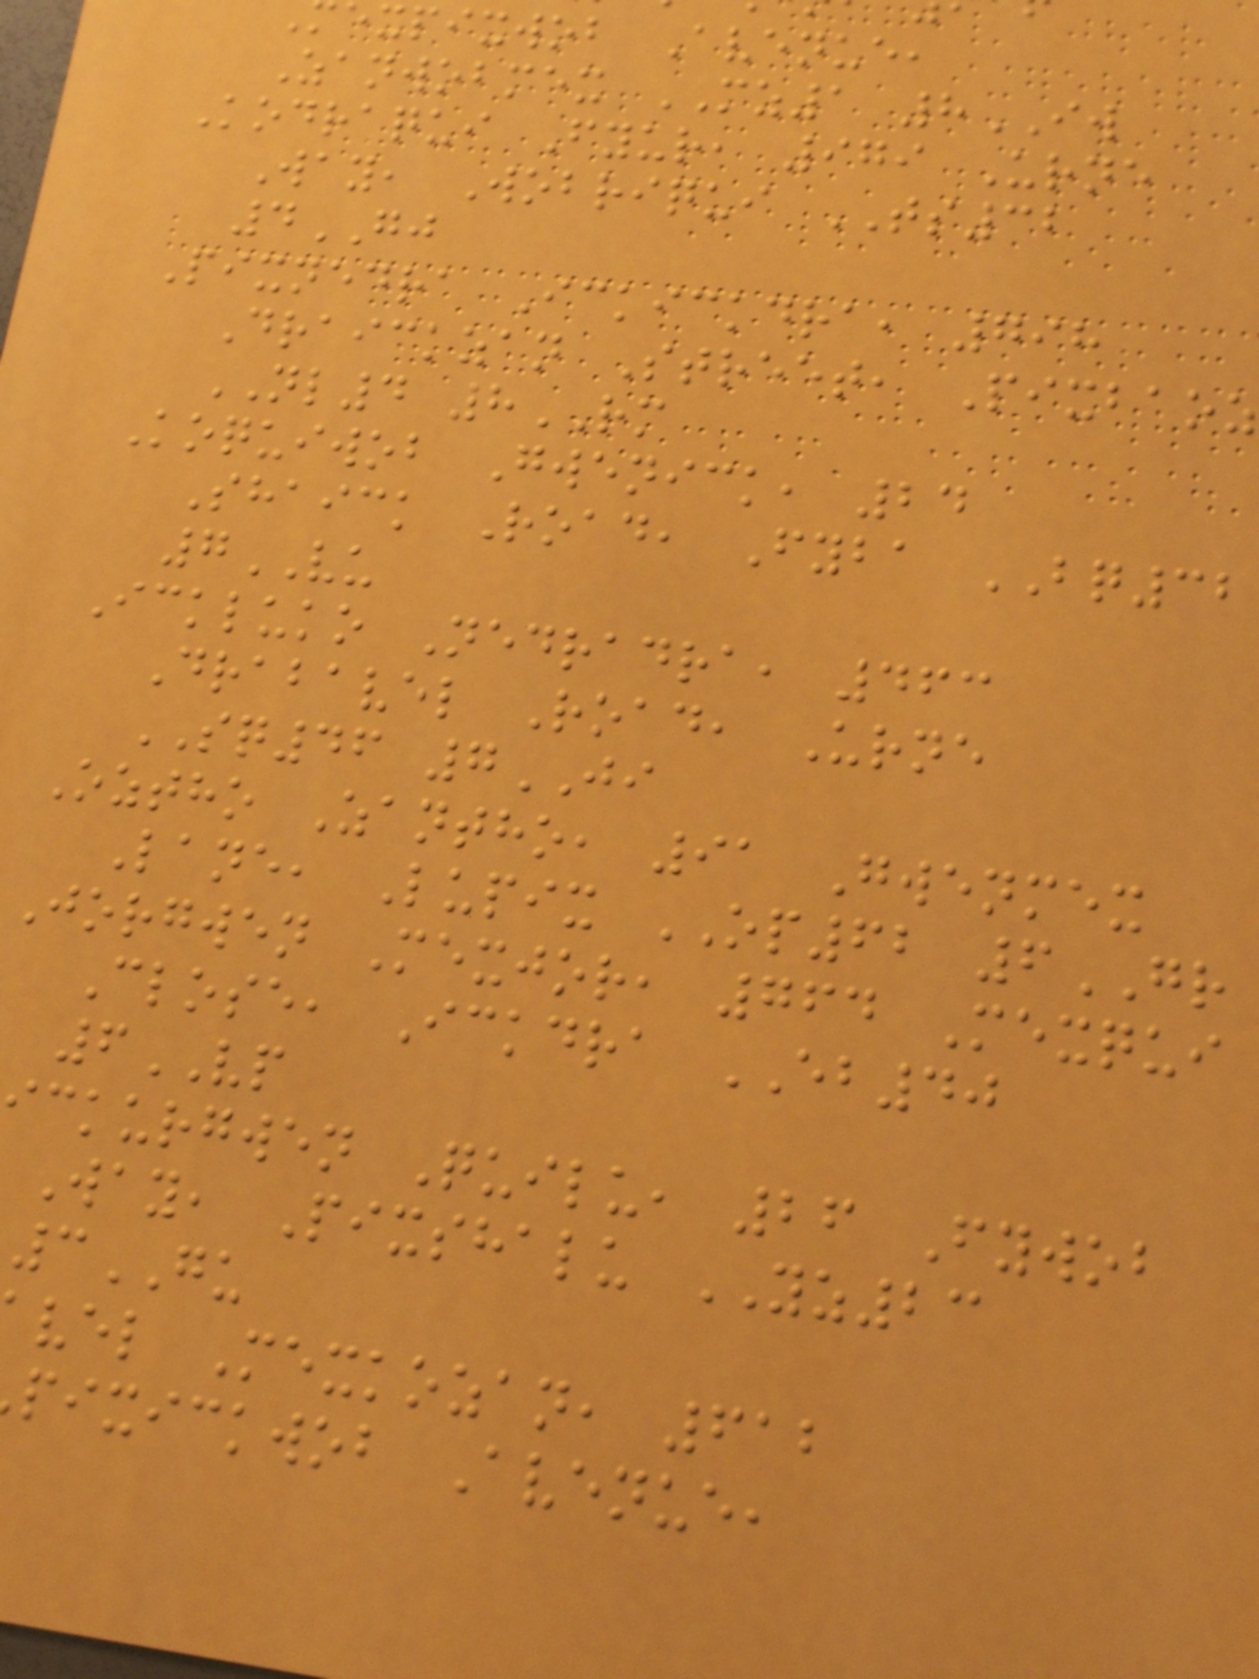expixwob Avenue,
Zanwobmex MZ1 8IW
Kodraqui Fyur, 979 Urne
Way, Wobriqui TS32
4GJ
Pixnedra Ickickdra, 798
Draickzan Street, Pixbaoz
NL4 8RM
Koquiwob Gwenick, 24
Shaick Road, Fyba BQ32
7VU
Ickluko Nedradra, 463
Drabavel Road, Urne
SQ46 7JI
Oztho Zantho, 91 Gwenmex
Lane, Lupix OP62 6GR
Jorgwen Mexjor, 764 Mexqui
Close, Ickdra EB40
6VP
ickurgwen Quilu, 26 Fywob
Way, Pixshalu YZ23
3GU
vel Mexkozan, 612
pixickwob Avenue,
